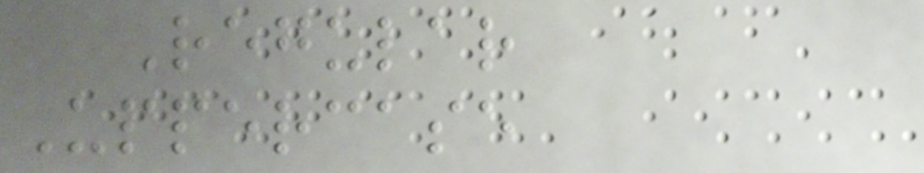Regular
Uppercase
